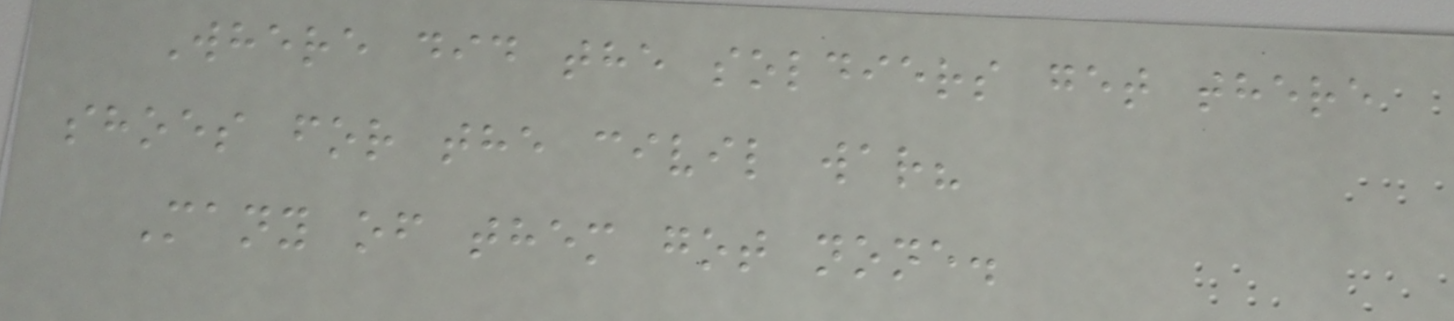Where did the soldiers get there
shoes for the civil war?
Many of them got none.
